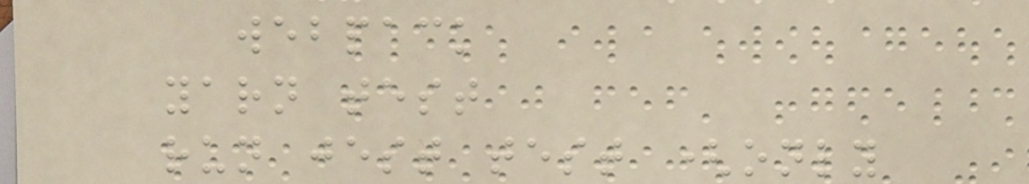webpack
yarn test
run jest test (only
